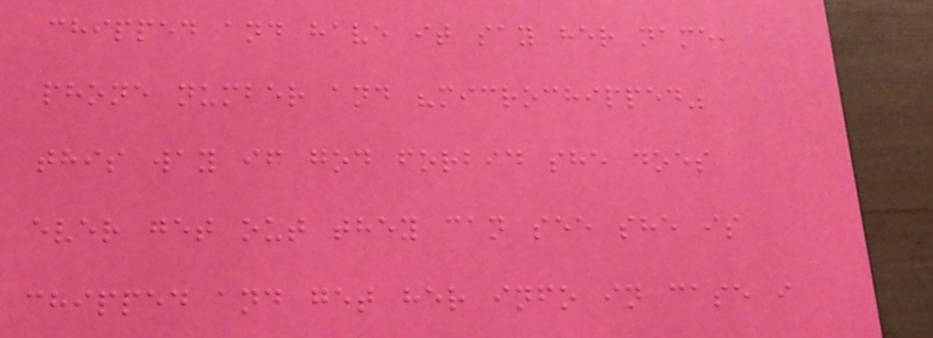chipped and have it say her name,
phone number and "microchipped"
this way if god forbid she does
ever get out they can see she is
chipped and get her info in case i
